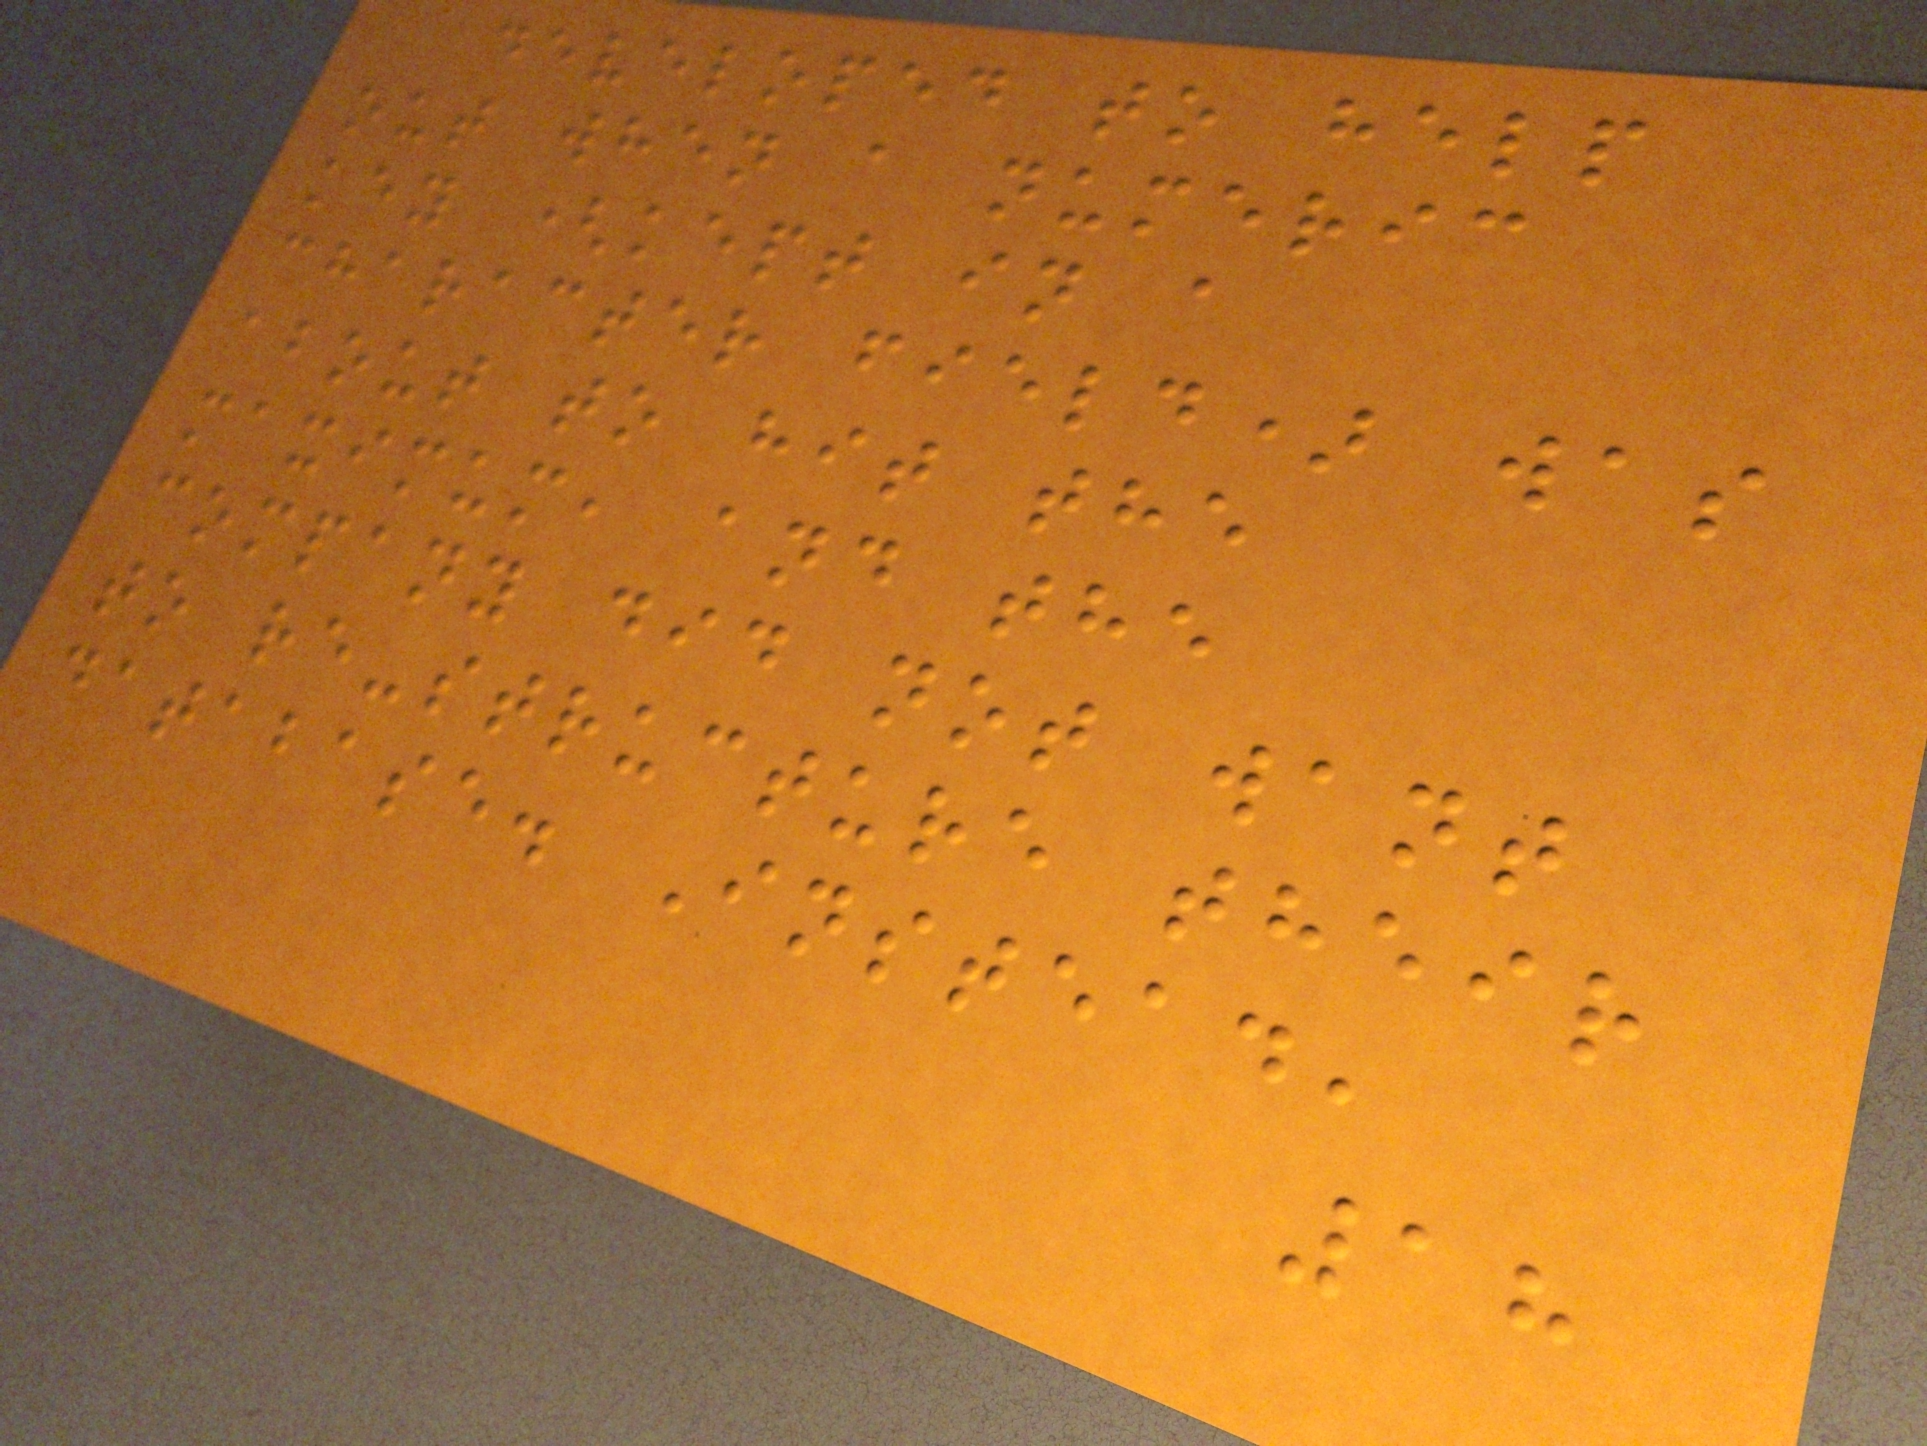developed to help
out when a numeric
key (kept in a
character field) was
about to hit the
maximum, and the
company did not want
to re-structure their
database. Instead,
18
